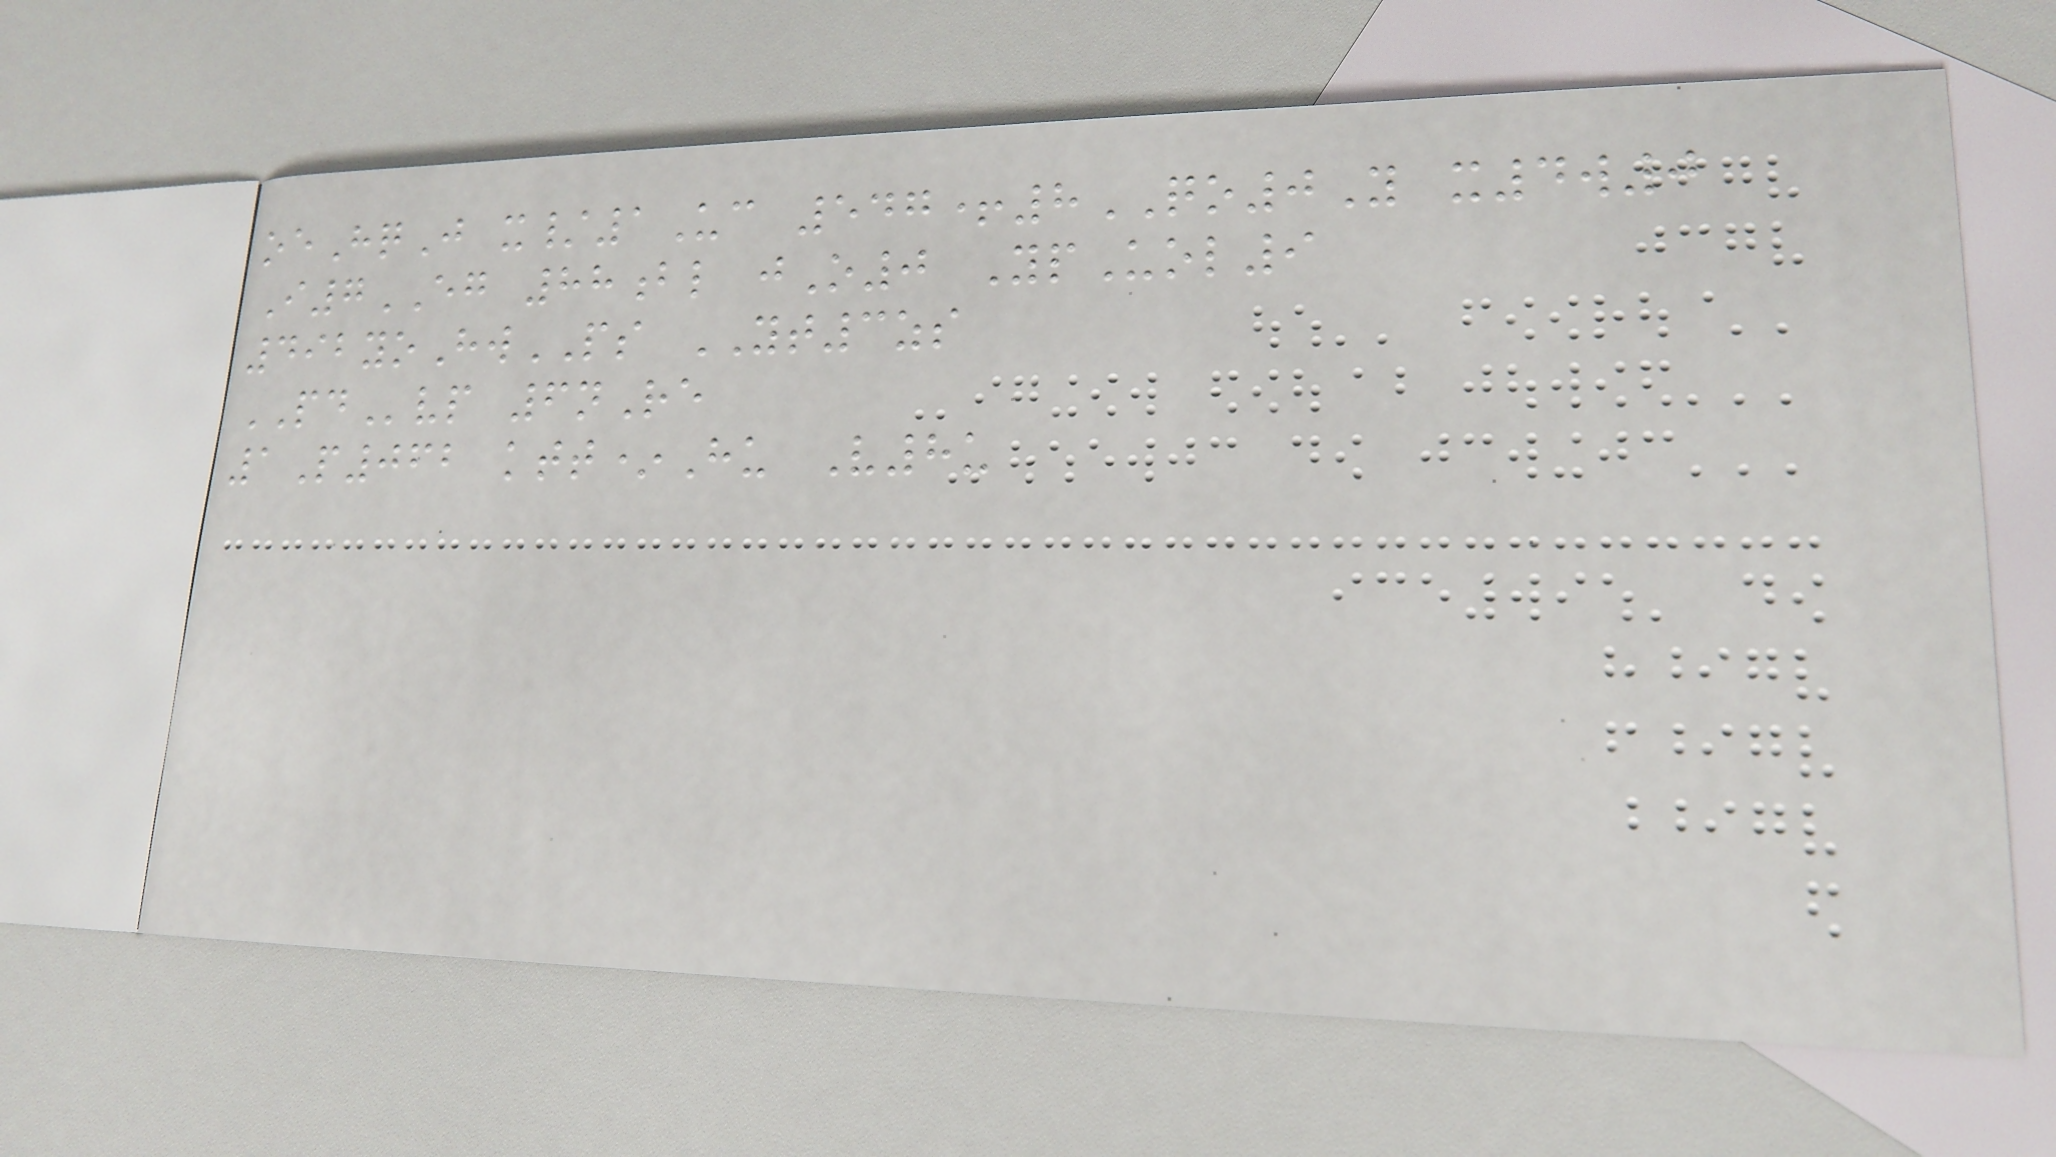oeHqJ x/1Uc 547+8QO0Y x4w0
I7EG 88bl jO0 YpUol9
492yoHwPS YT3zs
PDvp 6nRe
1P062 ktt*Hu V8u
